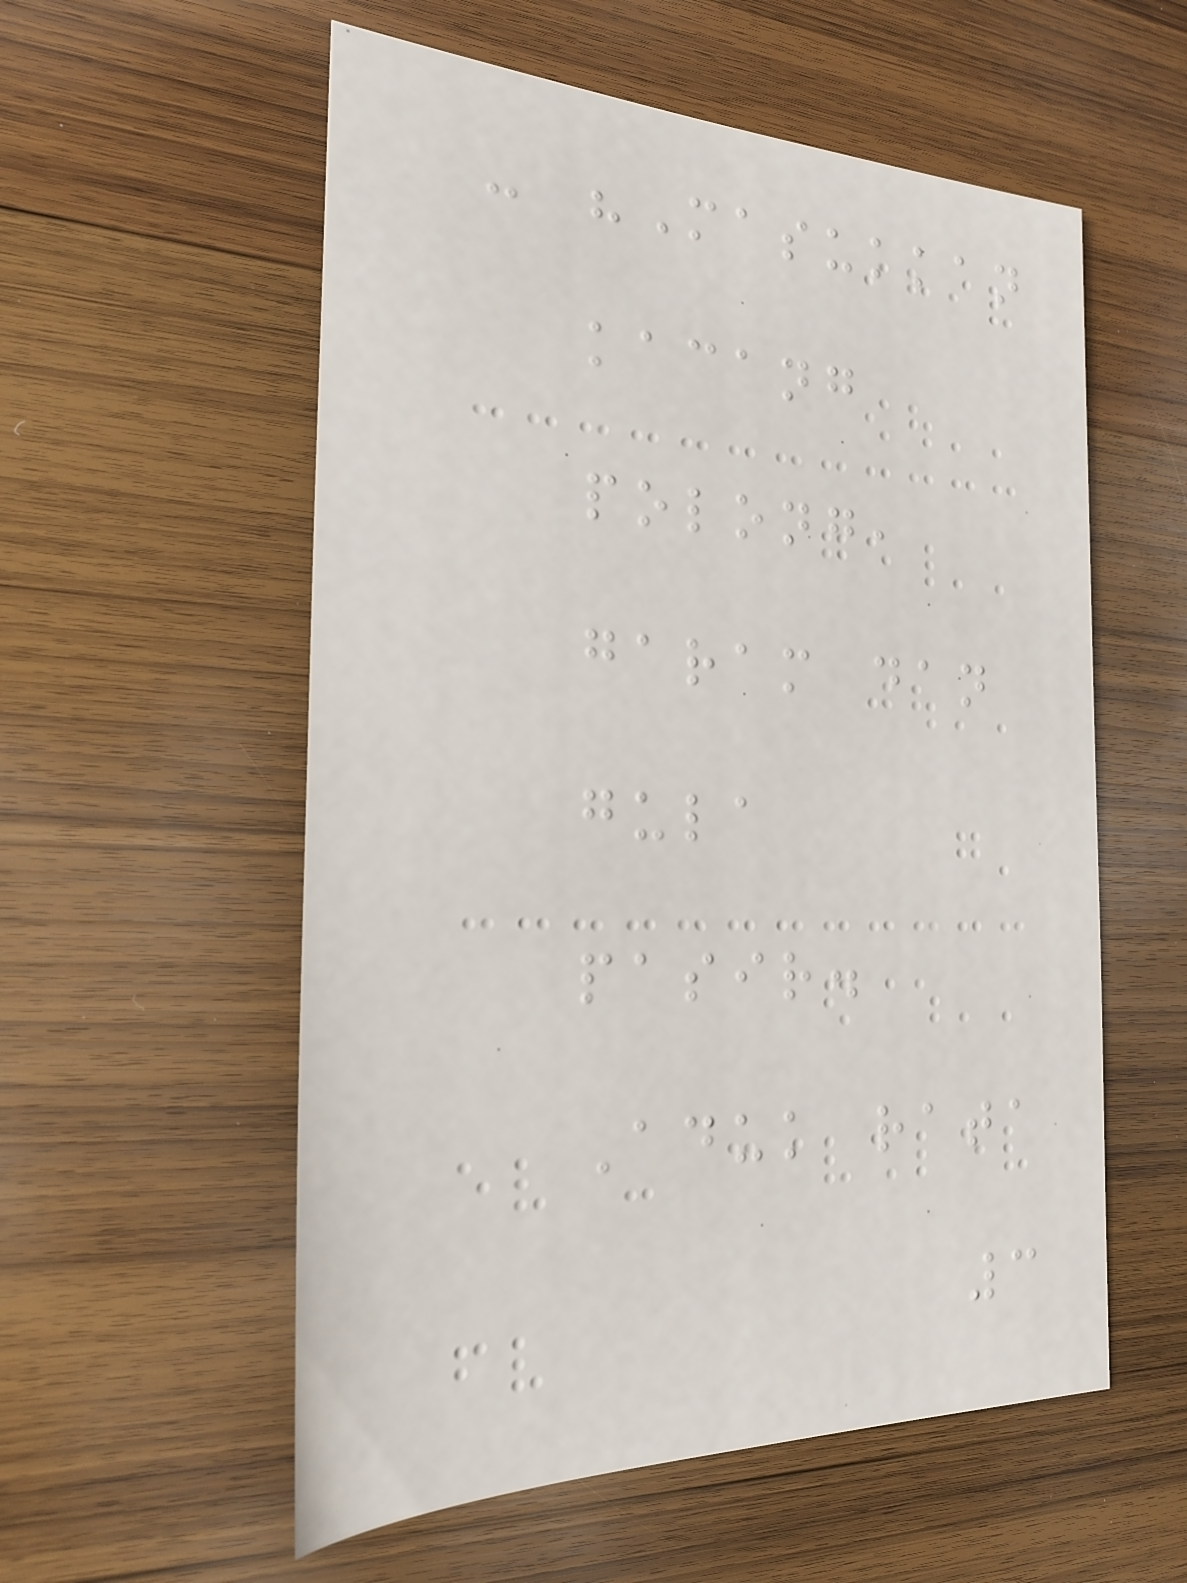- "Masukkan
kacang
polong,
garam dan
gula
pasir.
Aduk rata
3
